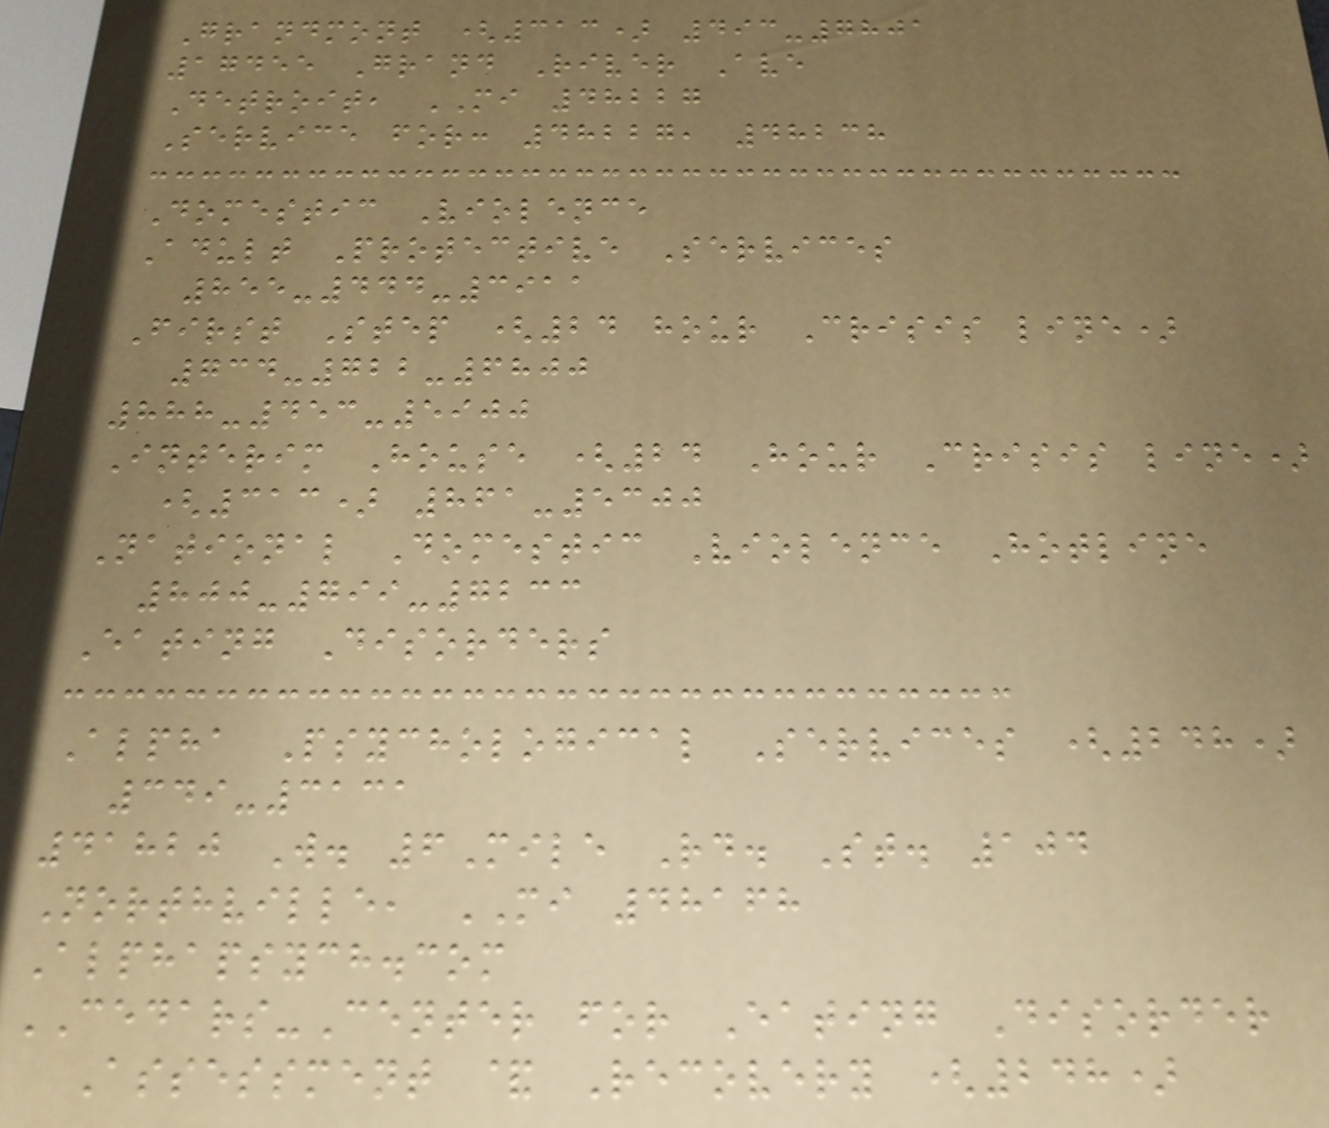Grandmont (313) 493-7801
17455 Grand River Ave
Detroit, MI 48227
Service for: 48227, 48238
Domestic Violence
Adult Protective Services
855-444-3911
First Step (24 hour Crisis line)
734-722-6800
888-453-5900
Interim House (24 Hour Crisis line)
(313) 861-5300
National Domestic Violence Hotline
800-799-7233
Eating Disorders
Alpha Psychological Services (248)
349-3131
41820 W. 6Mile Rd. St. 104
Northville, MI 48168
Alphapsych.com
CEDARS-Center for Eating Disorder
Assessment & Recovery (248)
